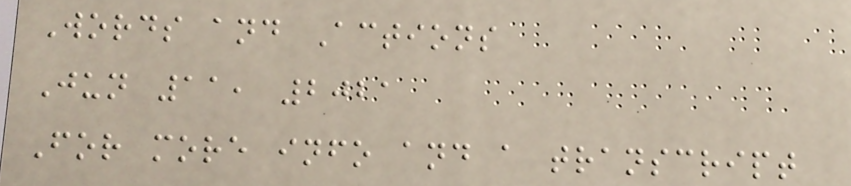Words and Actions
Jun 11, 2021
For more info and a transcript
